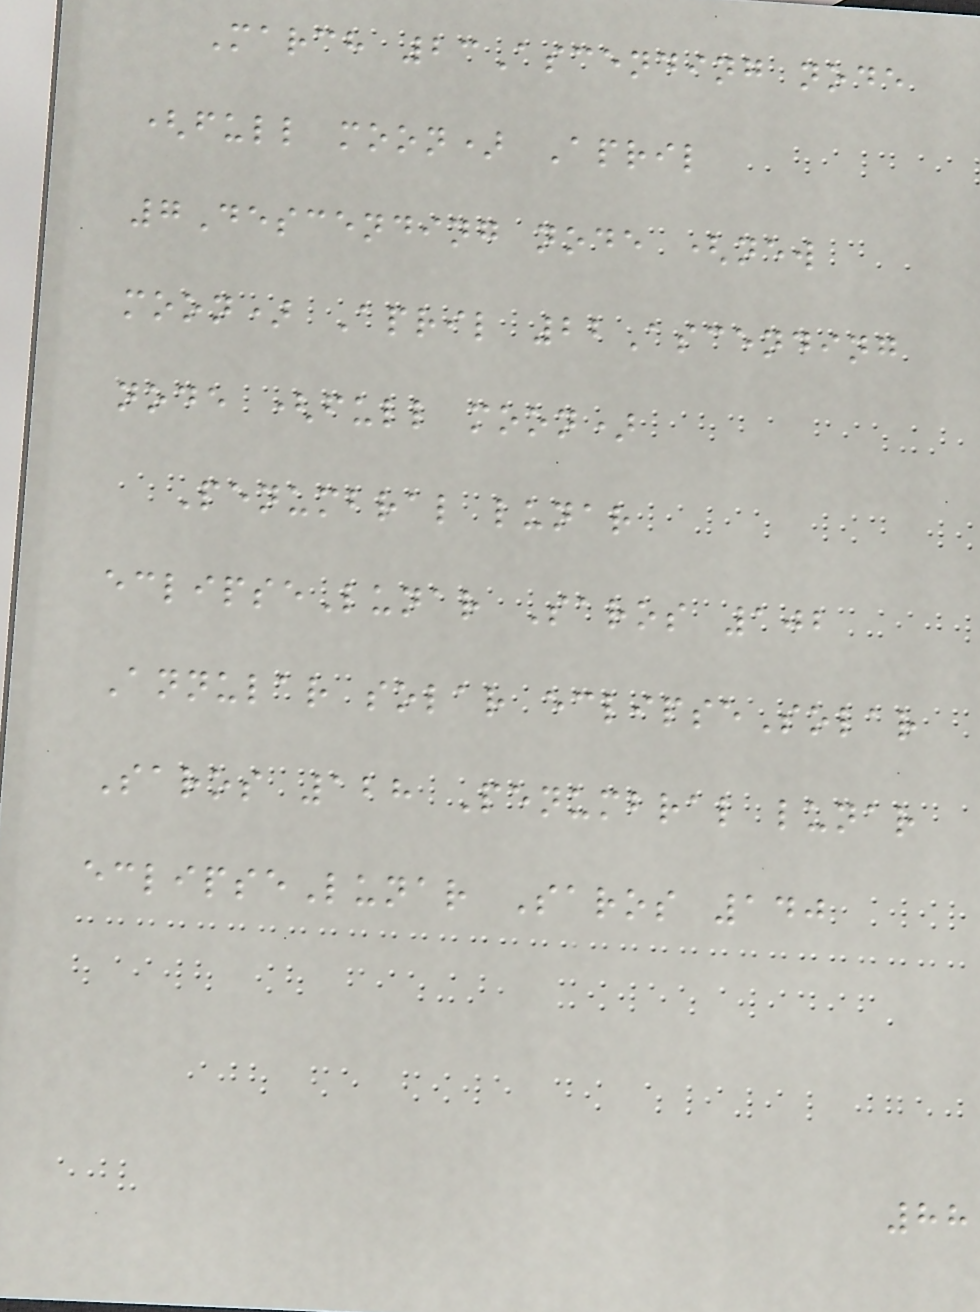March 23Ascending node
(full moon) April
7Descending node (new
moon) April 22Ascending
node (full moon)
Penumbral lunar
eclipseLunar Saros 102
Annular solar eclipseSolar
Saros 128 Penumbral lunar
eclipseLunar Saros 140
88
